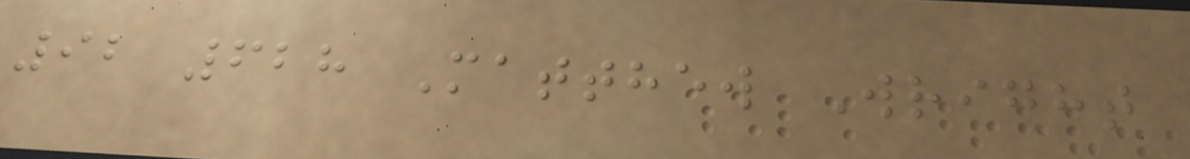92 628 Matthew Wright
